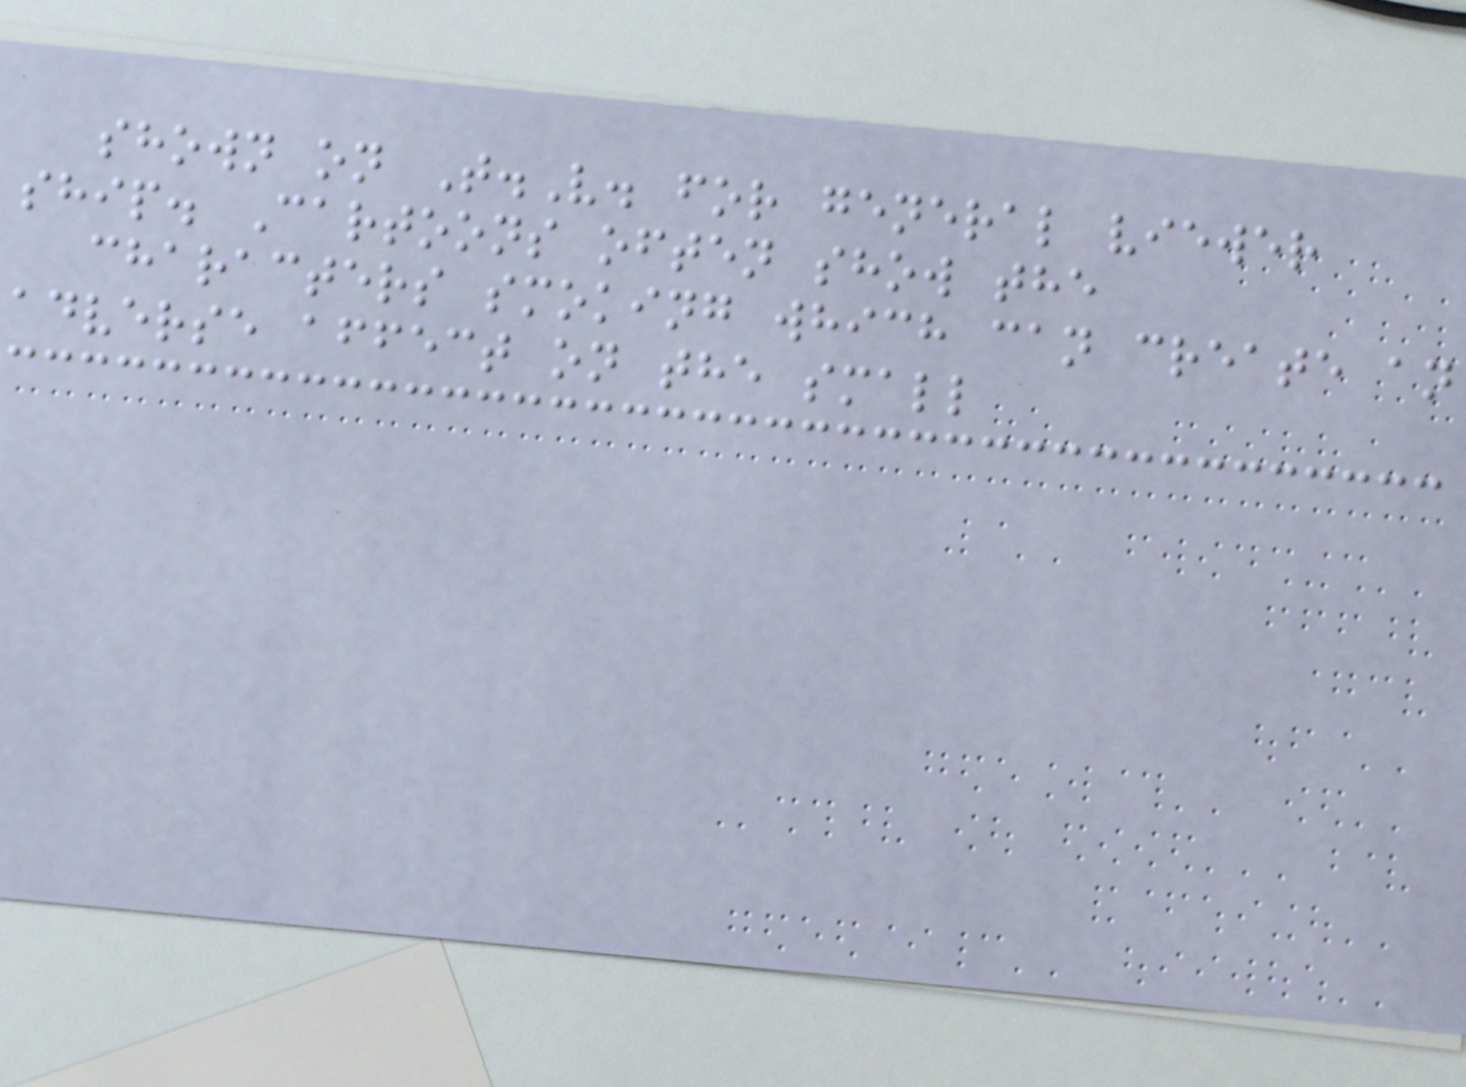shown on T.V. for general viewer
ship. Cartoons often show the
characters smoking which can create an
adverse affect on the small
